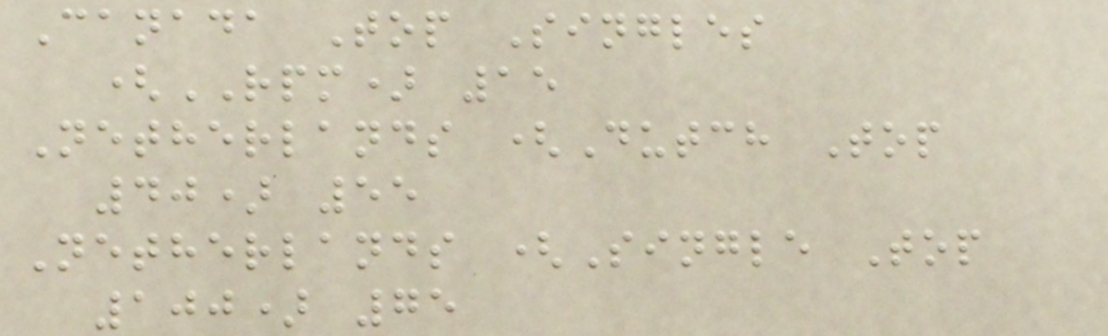Canada Top Singles
(RPM) 15
Netherlands (Dutch Top
40) 55
Netherlands (Single Top
100) 75
